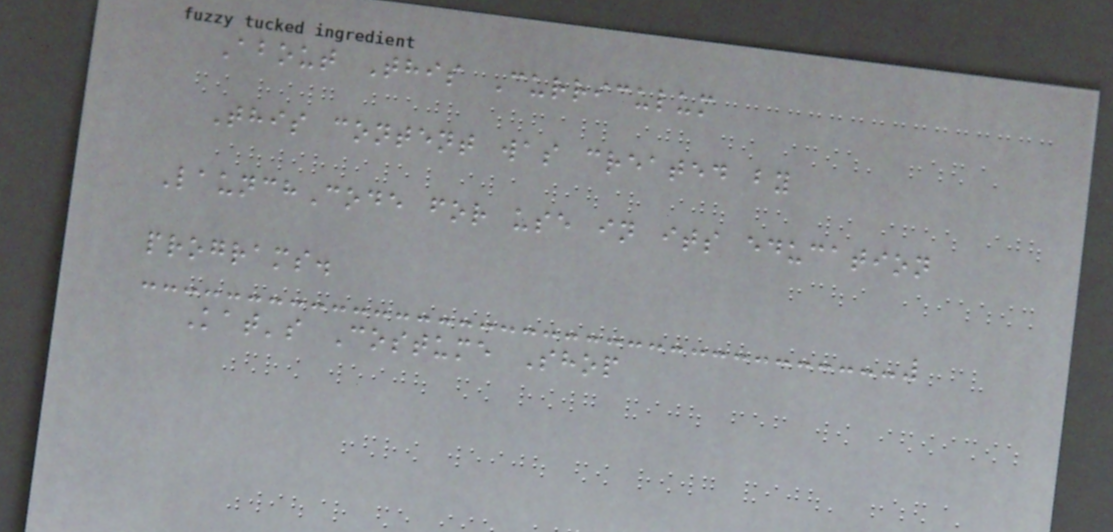About This Curriculum
This content was created by
LaunchCode for use in its education
programs.
Kat's Costume Shop
